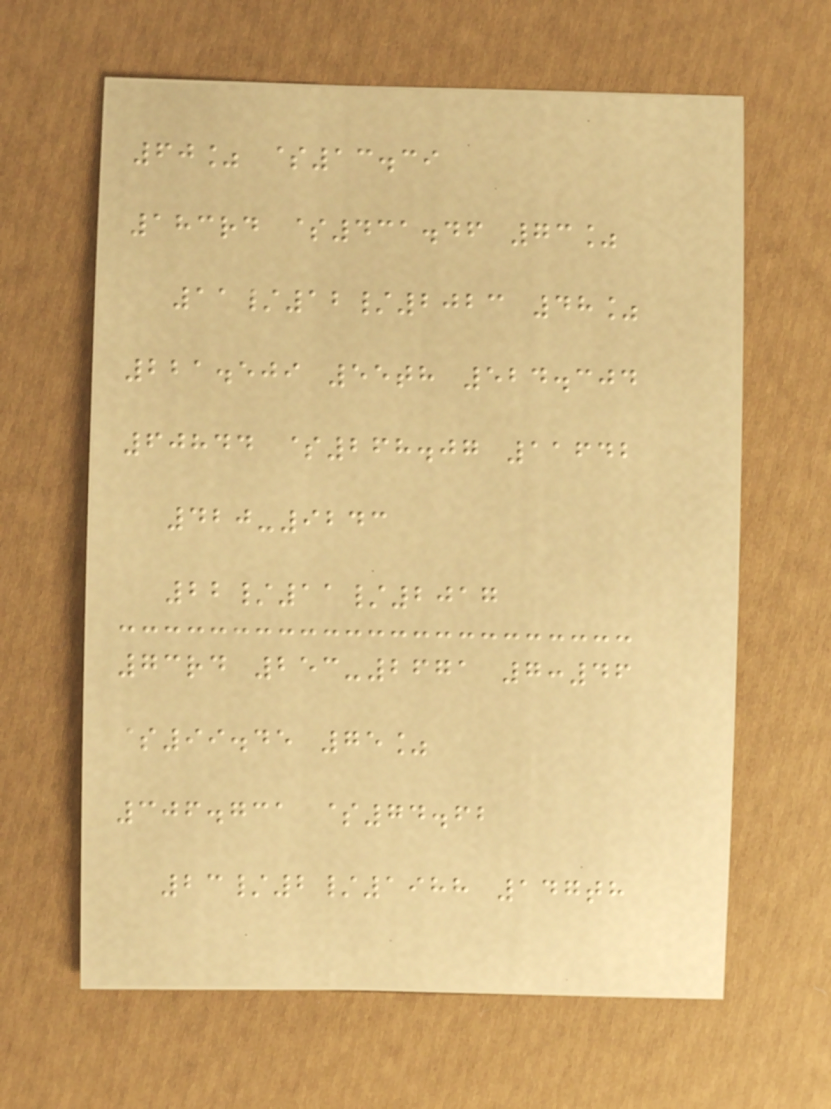60% $13.39
183rd $431.46 73%
11/12/2023 48%
221.509 55th 524.304
60844 $268.07 11642
420-9243
22/11/2017
73rd 253-2671 7:46
$99.45 75%
306.731 $74.62
23/2/1988 147th
